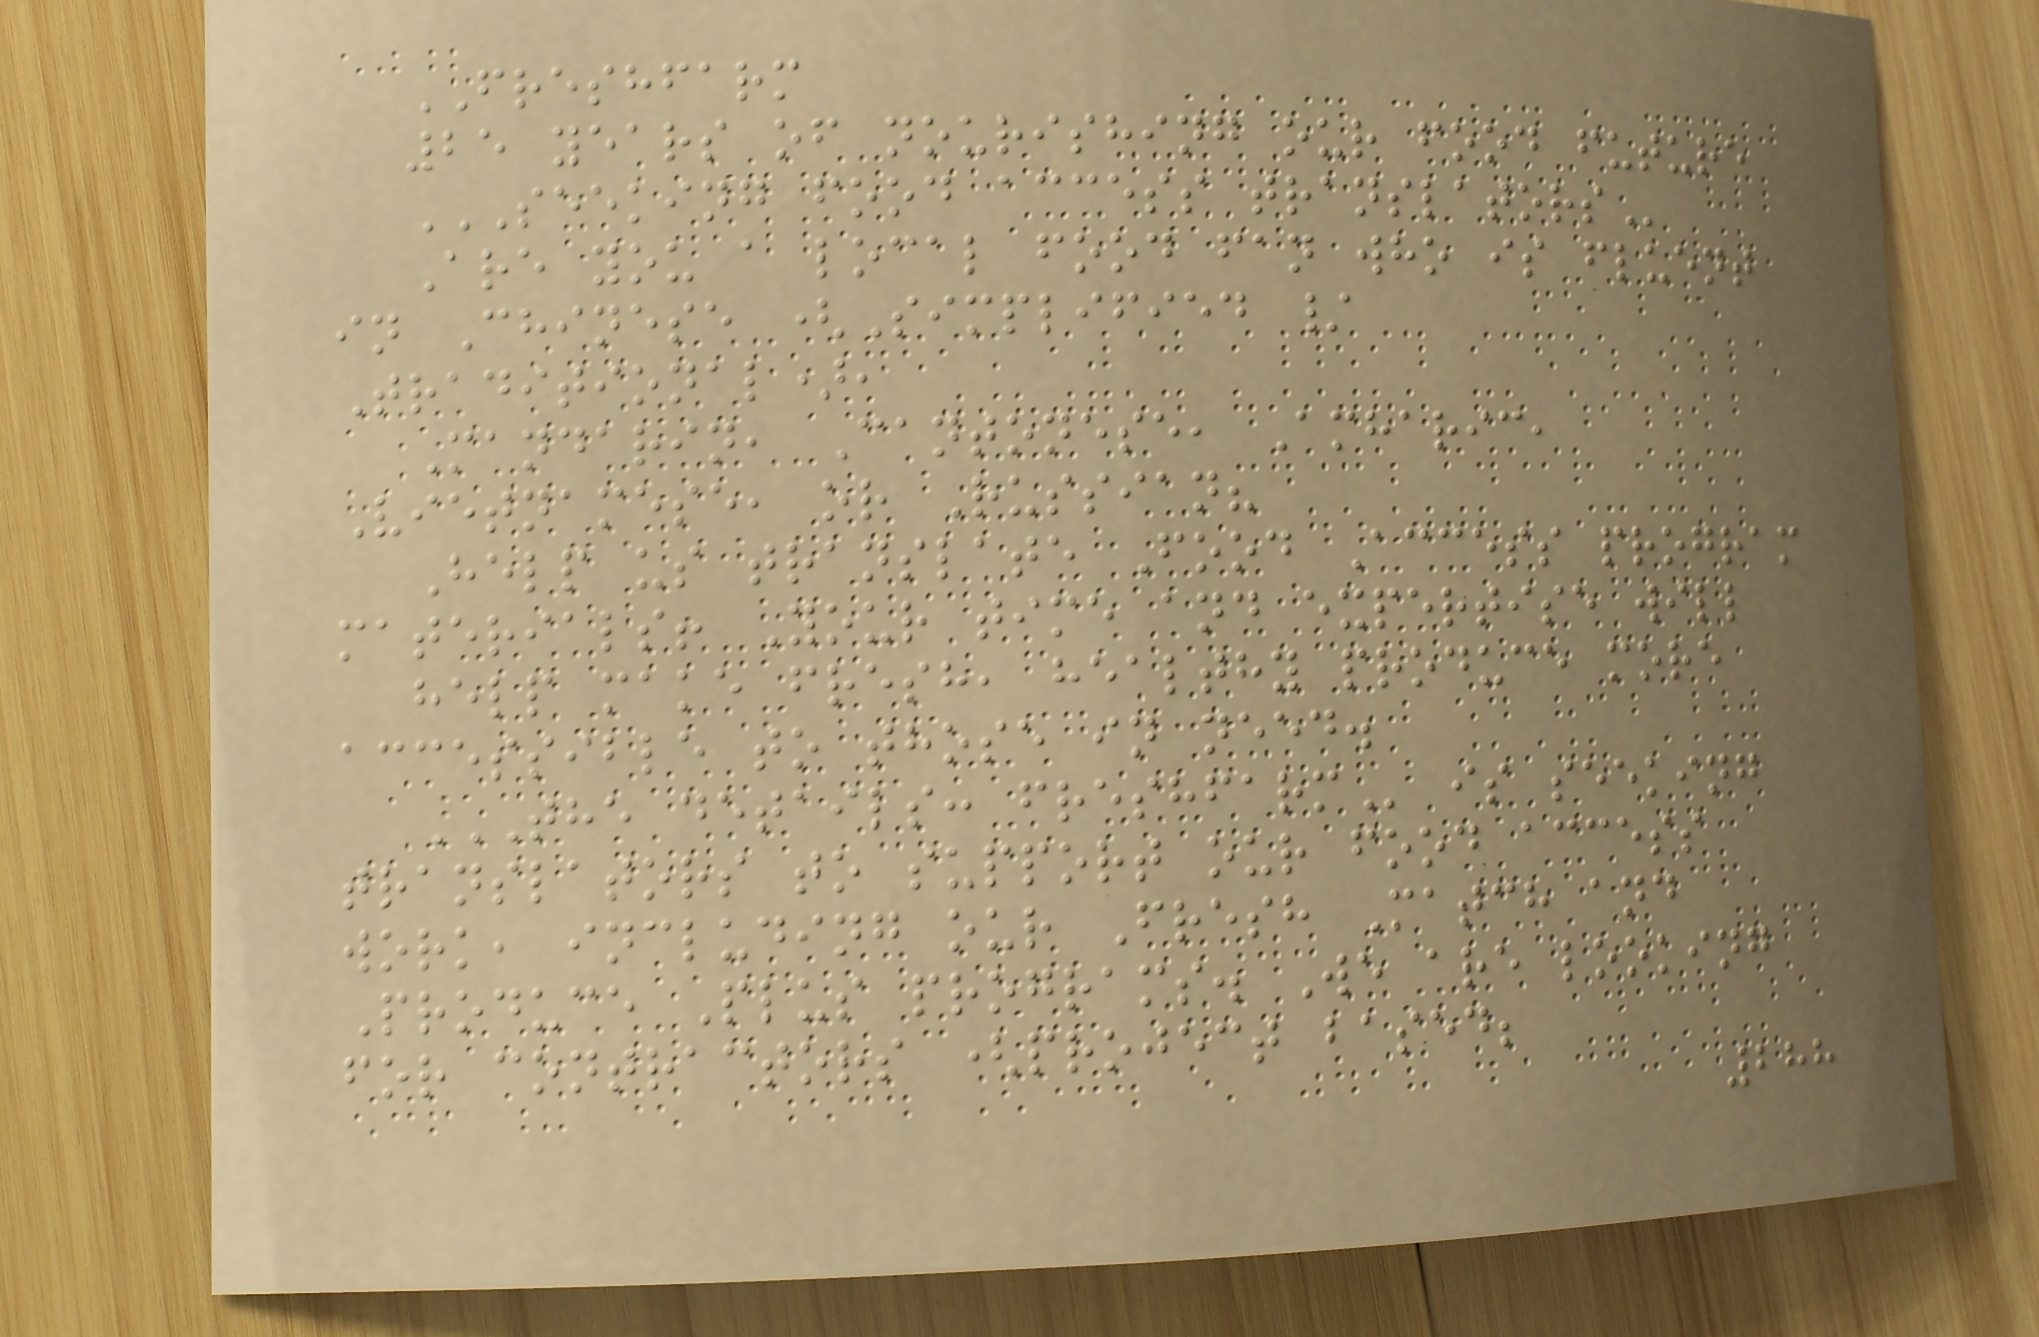FRESHFARM
25 years of nourishing our food future
SEEKING FOOD ACCESS TRANSLATORS
Are you a local food fan who is fluent
in Chinese (Simplified /
Traditional),
Mandarin, Cantonese, Amharic,
Vietnamese, or Russian?
Help us translate Food Access program
materials! Your time and expertise will
help make fresh, healthy produce more
accessible to those in need.
THE DETAILS: FRESHFARM is seeking
translators to support our food access
work, including our Fresh Match and
Produce Plus programs. We are looking
for contractors (project based;
288
